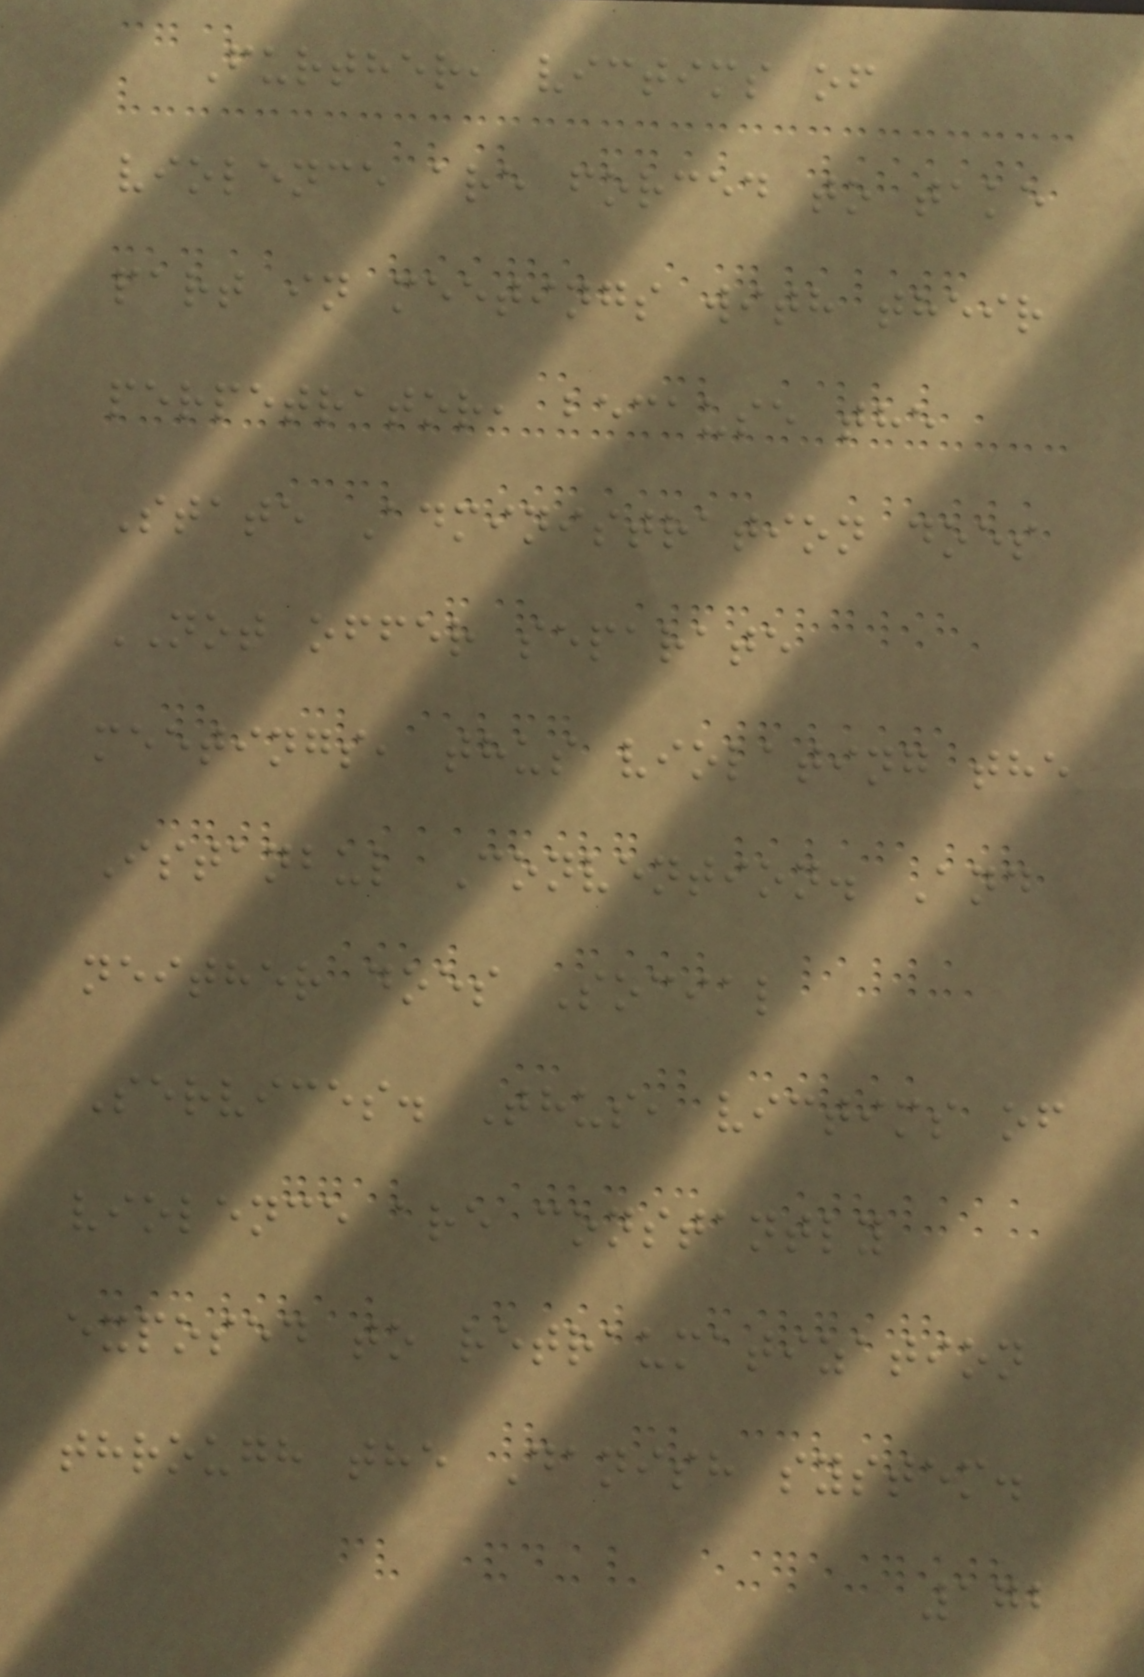Further, victims of
violence are forced to take
part in meetings with their
perpetrator, because the
State Administration does
NOT offer separate
meetings, thus violating the
Istanbul Convention. And
neither does Social
Services. Thus, victims of
violence are constantly
exposed to retraumatization
through the Danish system.
172
